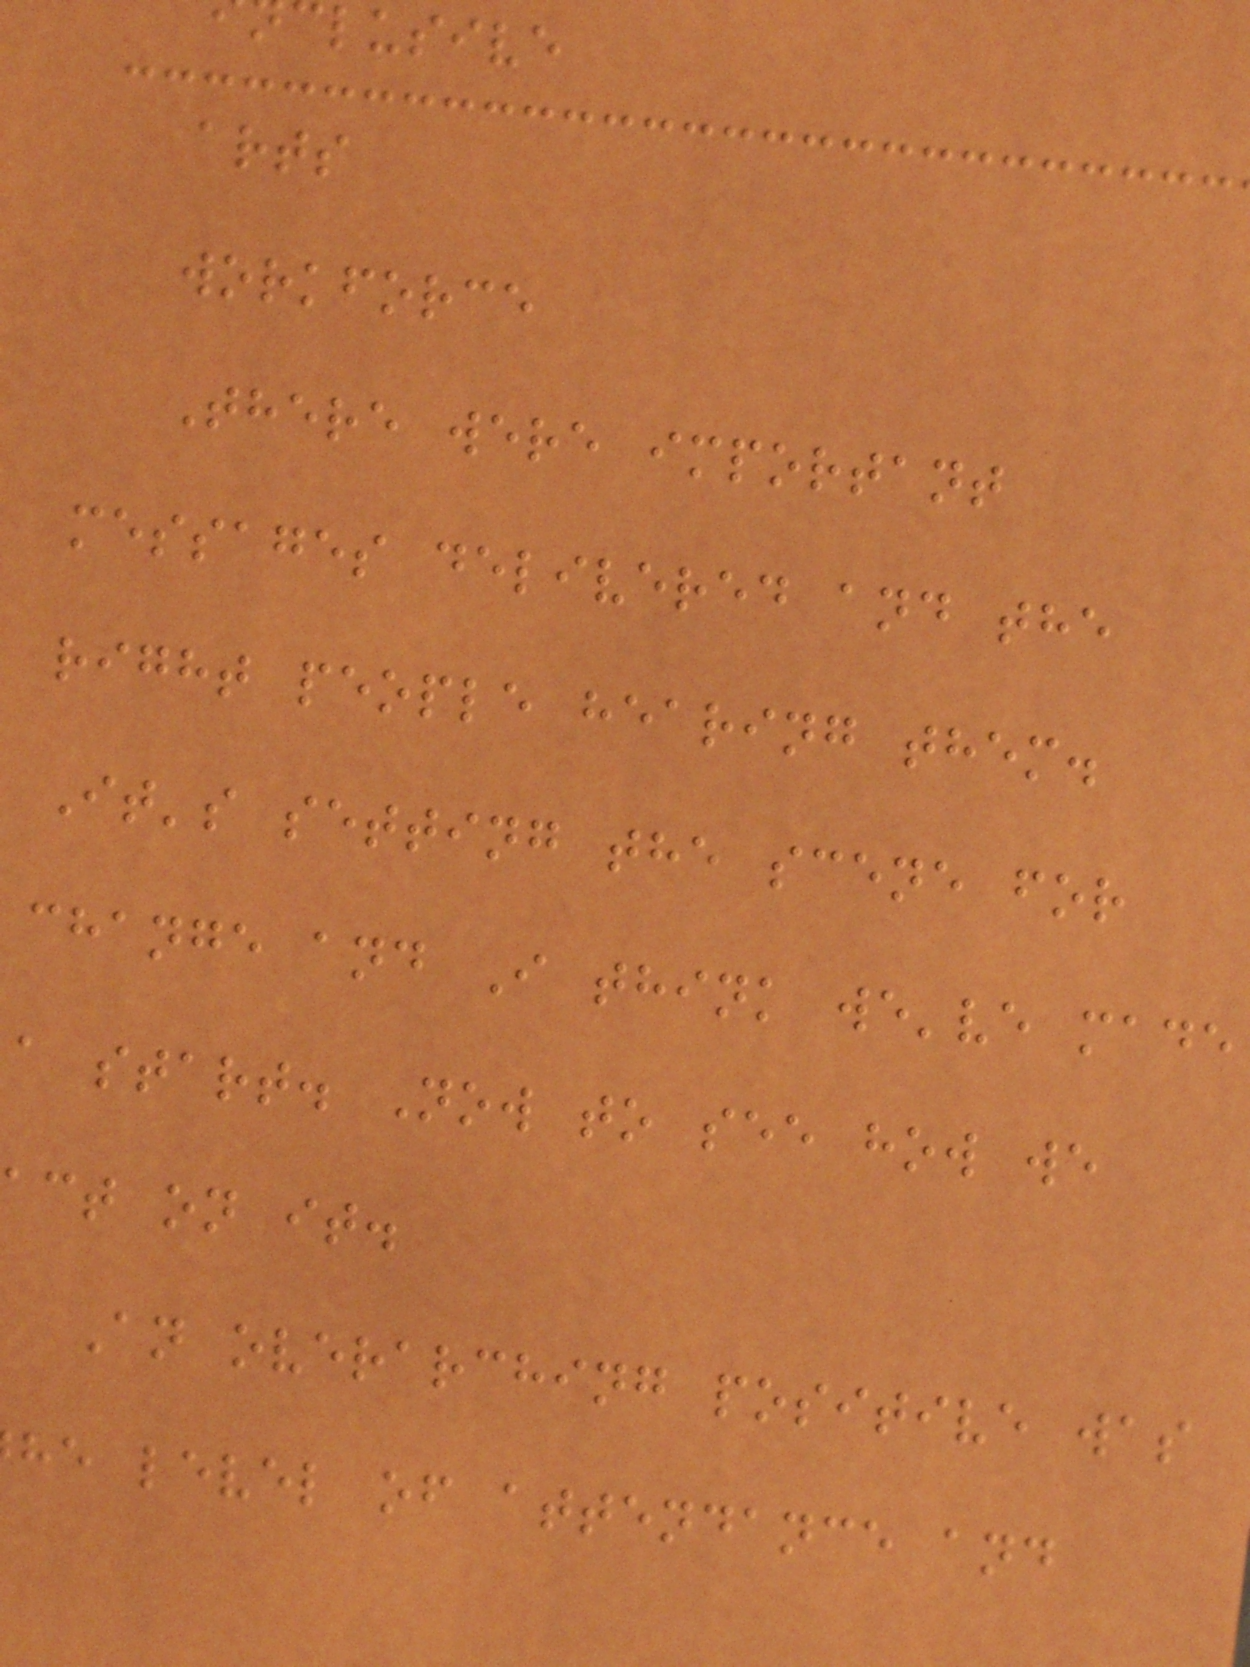lusive
arts
workforce
There were important
messages delivered and the
right people hearing them.
It's setting the scene for
change and I think we've made
a start. Now to see how we
act on it.
An overarching positive was
he level of attendance and
